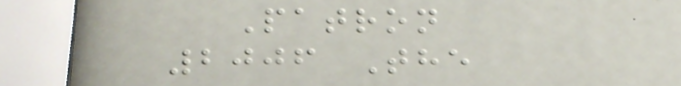Patron
2006 The
